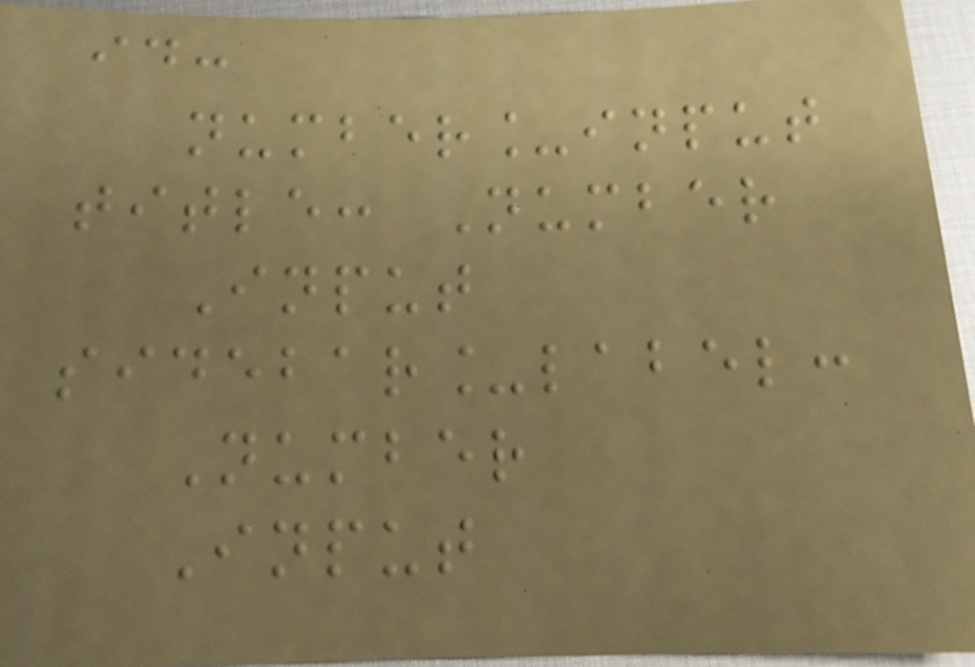id:
number_input
title: Number
Input
sidebar_label:
Number
Input
